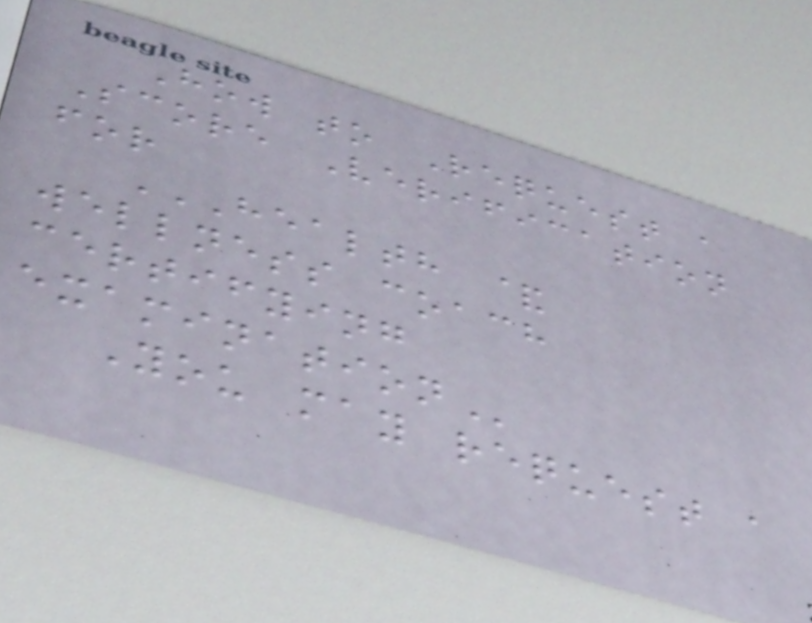How to Request a
Score Verification
for
HEALTH &
WELLNESS COACH
CERTIFYING
EXAMINATION
You may request a
